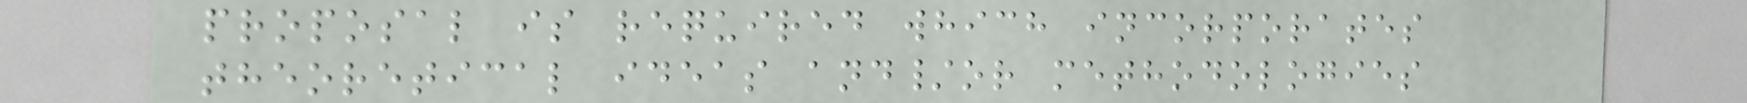proposal is required which incorporates
theoretical ideas and/or methodologies
